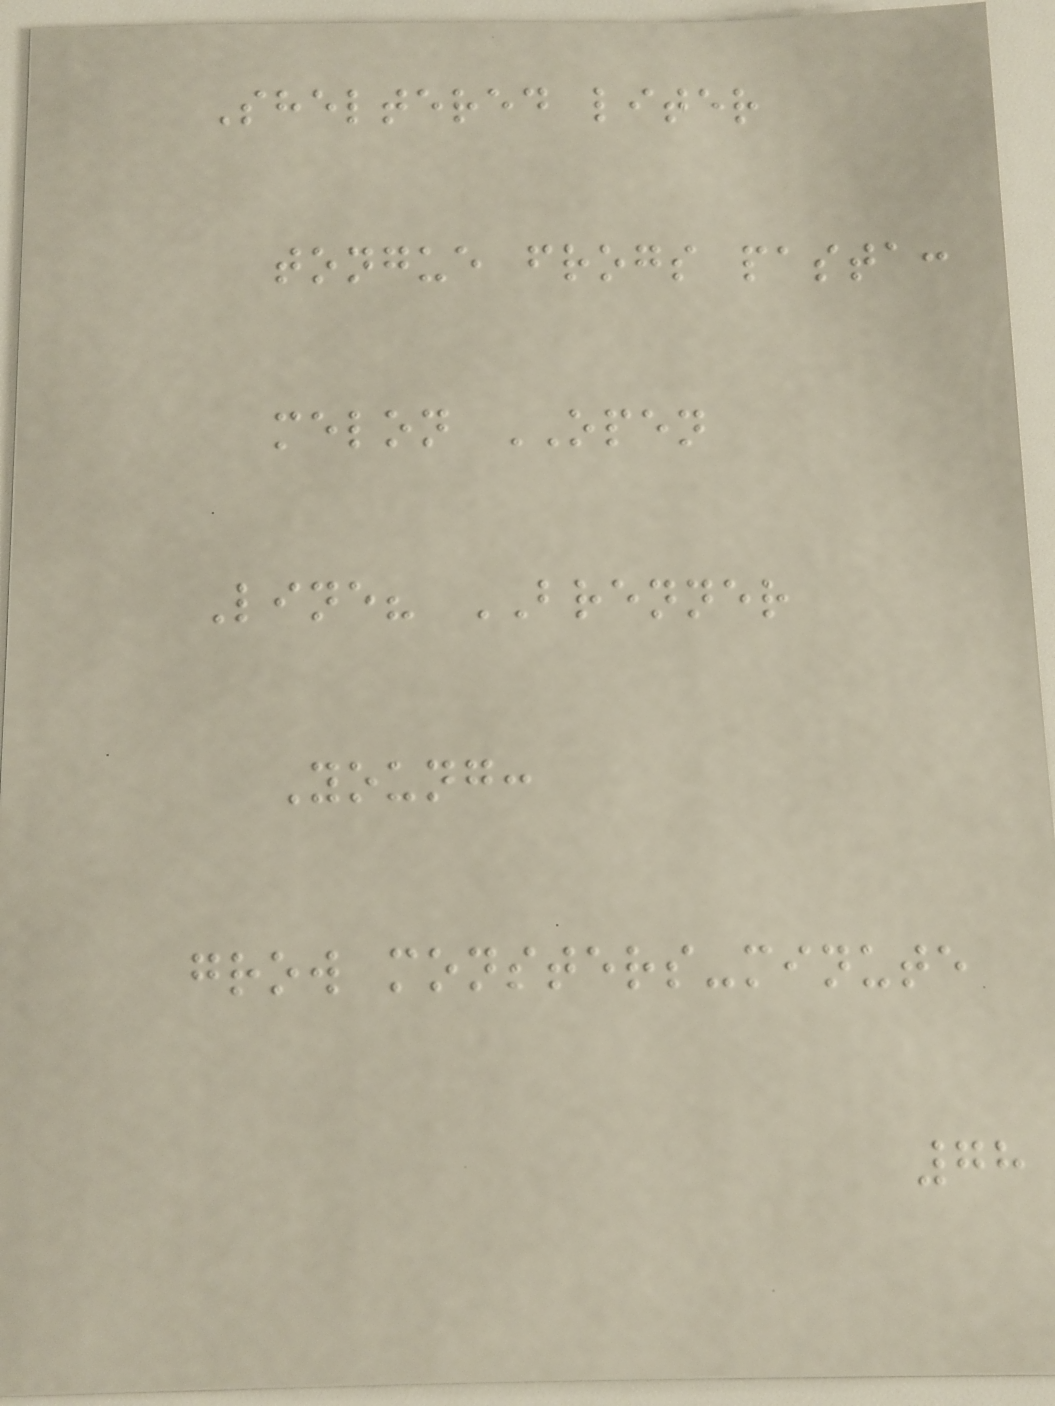Sheltered liter
tongue frogs pasta:
melon OPEN
Line? BRENNER
Young:
grow monsters-minute
78
